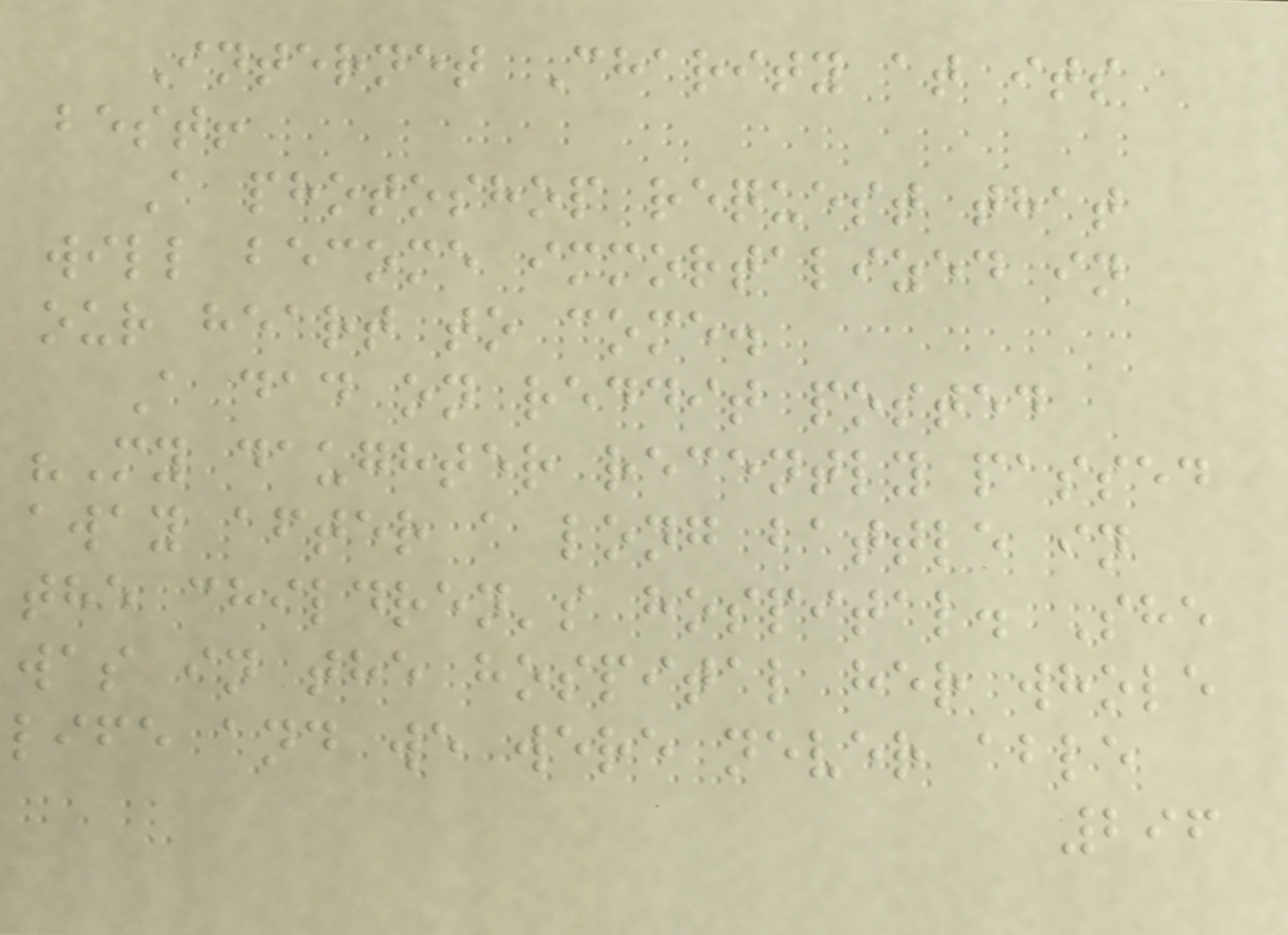Internet Charity at its
best!
A photoshop request that
will become immortalized in
our heart to come.
A dad on reddit posted
"My daughter recently passed
away after a long battle in
the children's hospital. She
was in the hospital her whole
life and we were never able
296
